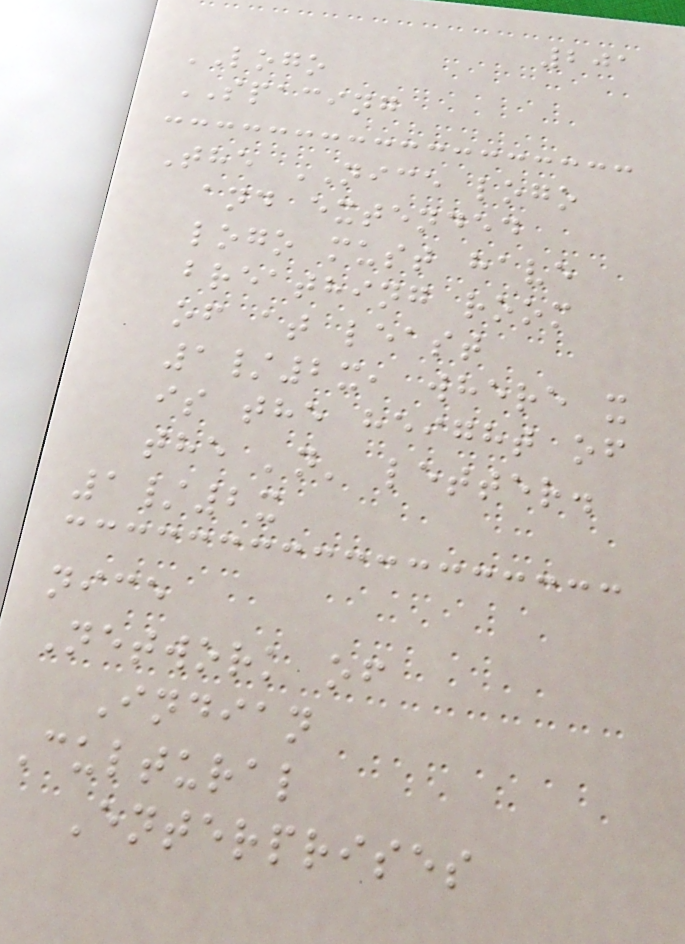201
LOGO
SPACING
The NICE logo
and extended
logo must have
breathing room
of at least
1/2x, where x
is the height of
the 'n' letter.
1/2x
nice
Network of
Indian
Cultural
Enterprises
